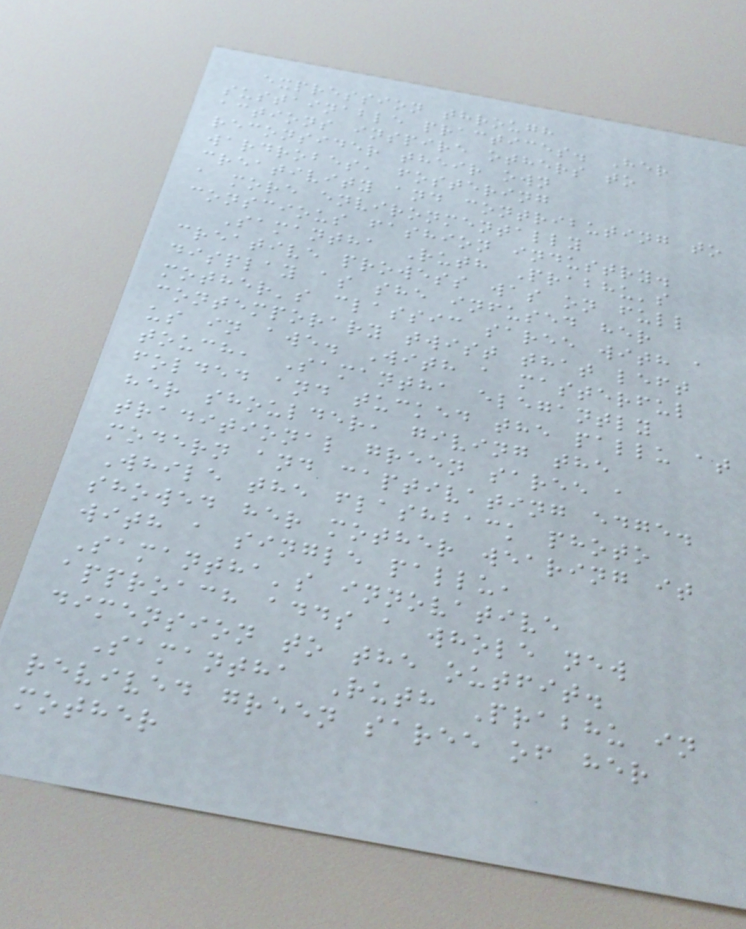expression through
sustainable practices. Her
actions inspire others to
reconsider their own
wardrobes, fostering
creativity and contributing to
a more environmentally
conscious fashion industry.
Samantha Ruth Prabhu's
creative prowess was on full
display as she infused her
mother's classic saree with a
contemporary twist that left
us in awe. With a masterful
touch, Samantha elegantly
folded and tucked the pallu at
her shoulder, giving the
traditional green saree a
modern and captivating edge.
While the flashback photo
showed her mother wearing it
with a single pallu,
Samantha's innovative
approach adds a whole new
dimension to the outfit.
Samantha Ruth Prabhu in
revived green saree of her
mother
